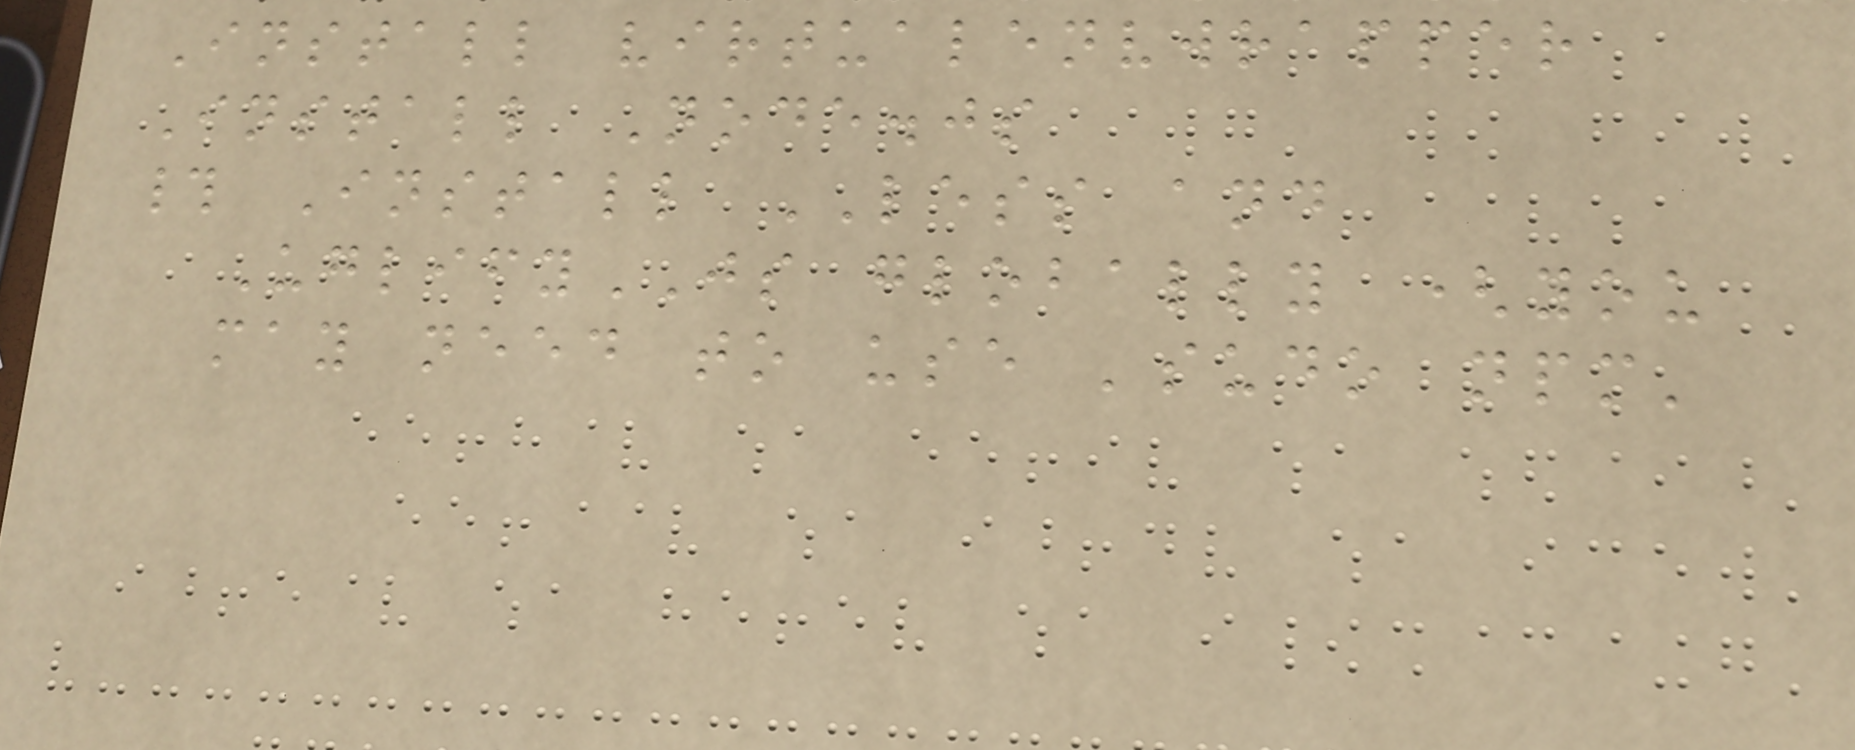Install virtualenvwrapper
Install Node.js
# Install LESS and
UglifyJS globally (you
may need to use 'sudo npm'
